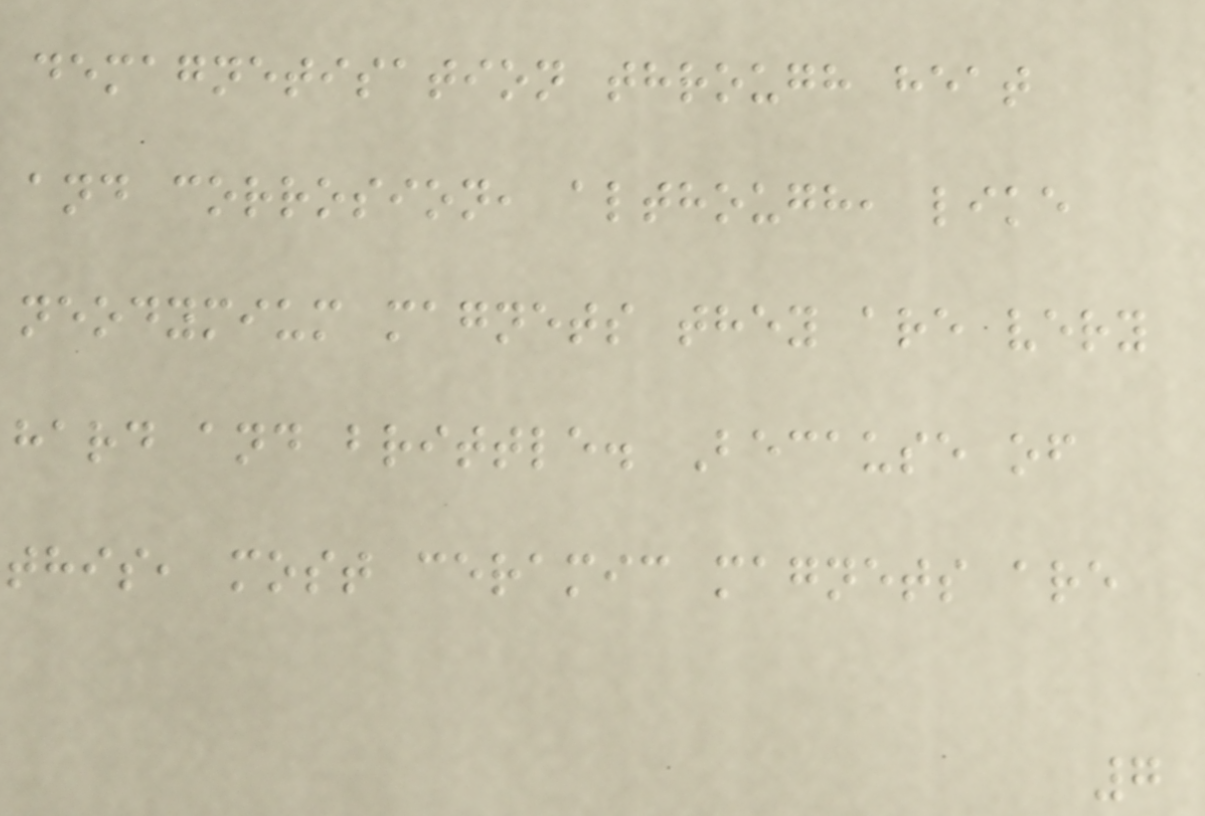demagnetisation through heat
and corrosion, although, like
neodymium magnets they are very
hard and brittle. Because of
this, most ceramic magnets are
7
